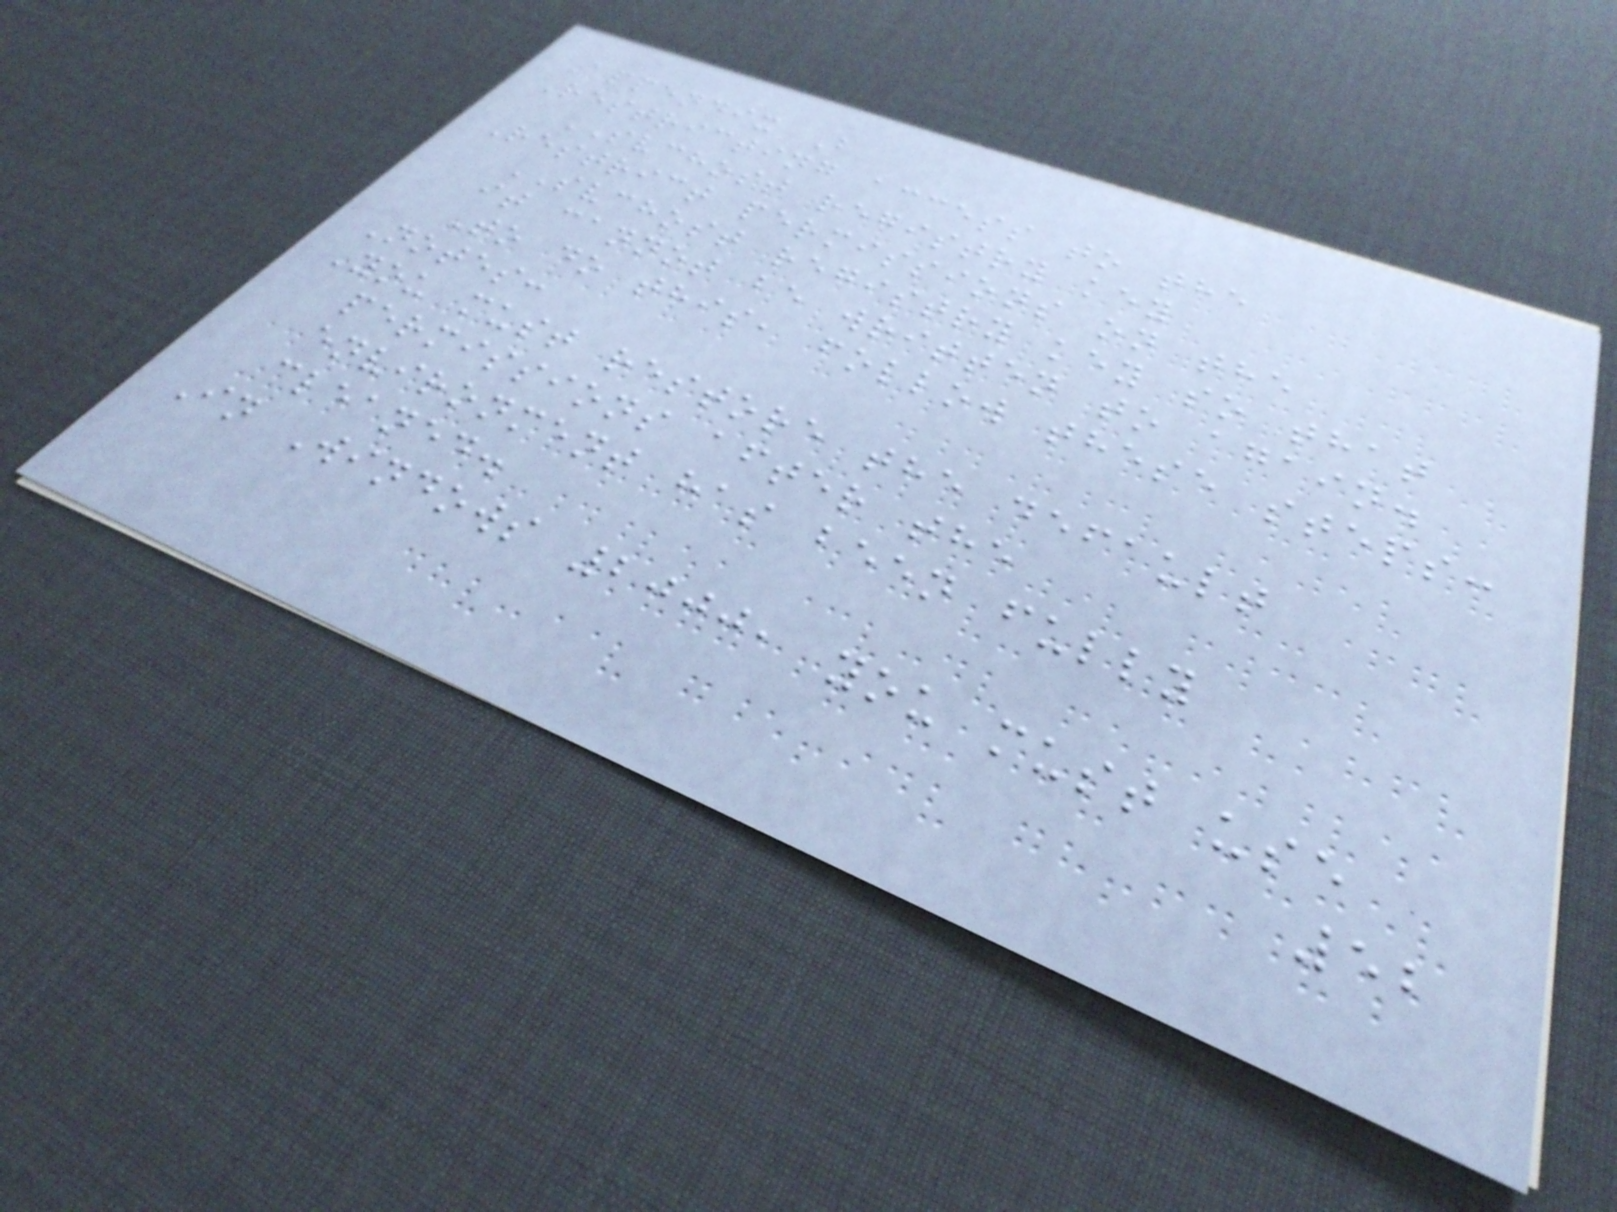Appendix B
Restricting access to the
SVCHOST registry key
Restrict permissions on the
SVCHOST registry key so that
it cannot be written to again.
To do this, follow these steps:
Notes:
You must restore the default
permissions after the
environment has been fully
cleaned.
In Windows 2000, you must use
52
